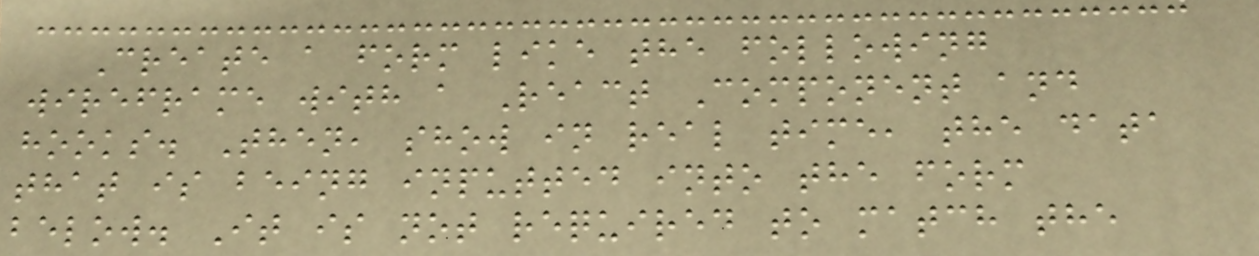Create a form like the following
wireframe with a React Component and
hooks. Then, show in real time, the data
that is being inputted into the form
below. It is not required to match the
